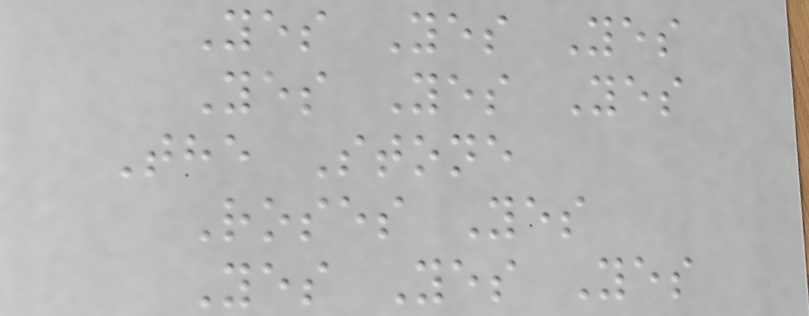Yes Yes Yes
Yes Yes Yes
The Stone
Roses Yes
Yes Yes Yes
